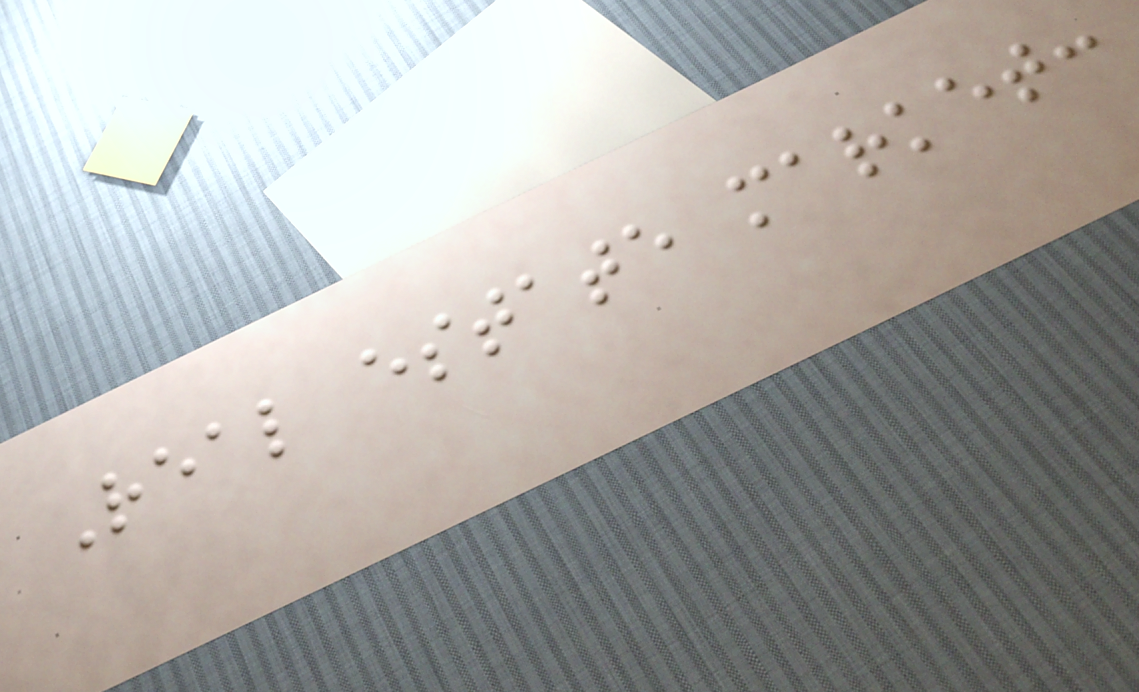Real estate market:
